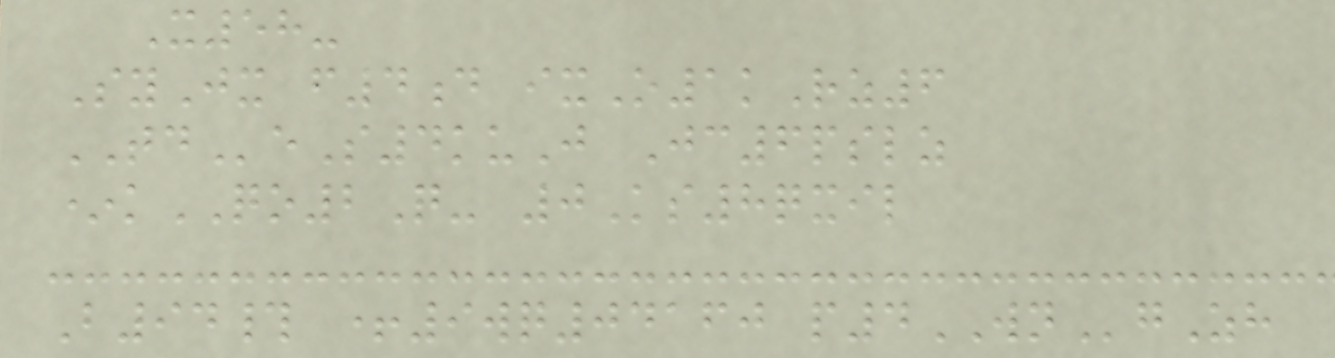X58-
SyJx f4d ixO1kRz6
TDeS4kuJ Jc6pslz
*kQO2Q- 0Ks8qxil
B94# +9wq04160 p4WNgZh
